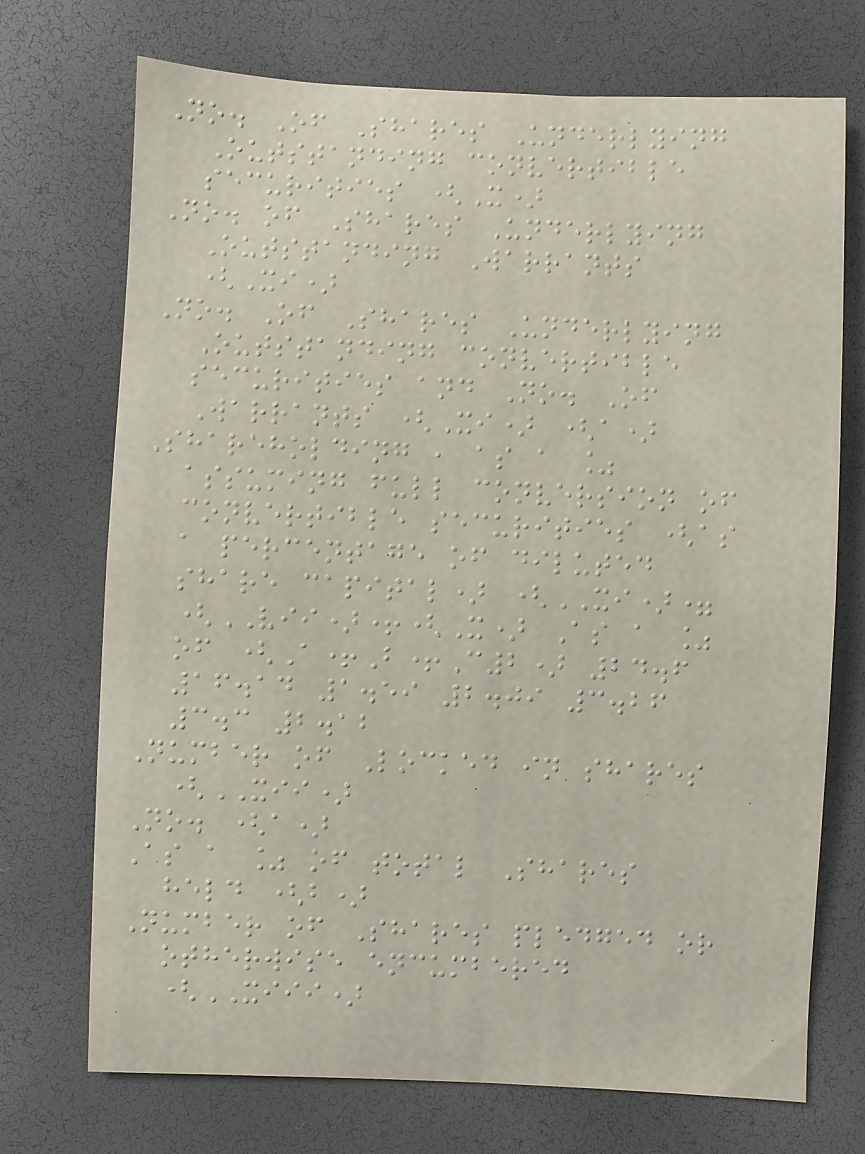No. Of Shares Underlying
Outstanding convertible
securities (X)
No. of Shares Underlying
Outstanding Warrants
(Xi)
No. Of Shares Underlying
Outstanding convertible
securities and No. Of
Warrants (Xi) (a)
Shareholding , as a %
assuming full conversion of
convertible securities (as
a percentage of diluted
share capital) (XI)=
(VII)+(X) As a %
of (A+B+C2) 24.6
16.14 1.59 2.09 3.26
3.3 2.12
Number of Locked in shares
(XII)
No. (a)
As a % of total Shares
held (b)
Number of Shares pledged or
otherwise encumbered
(XIII)
